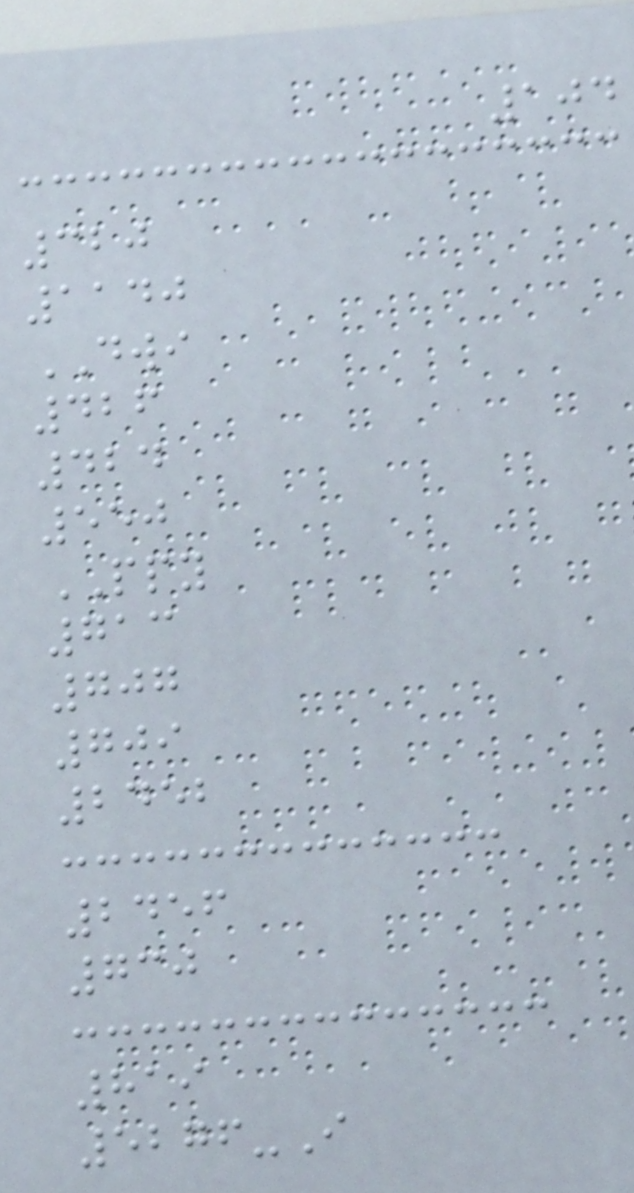104
320
1140
DWI
426
424
550
PPY
713
707
709
2452
2456
730
819
5276-I
